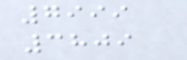7999
3809
